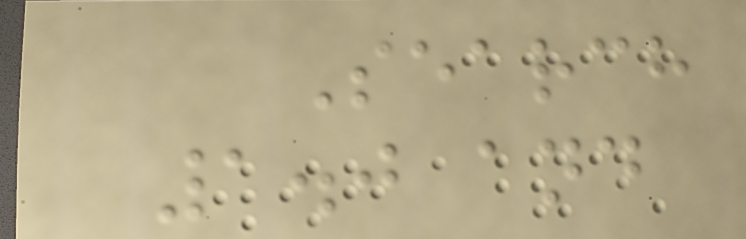Search
1.0 and
